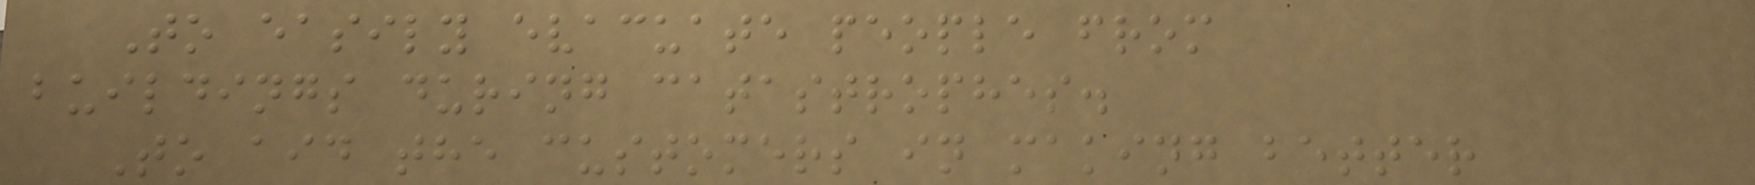To easily evacuate people from
buildings during catastrophes.
To aid the customers in making better
